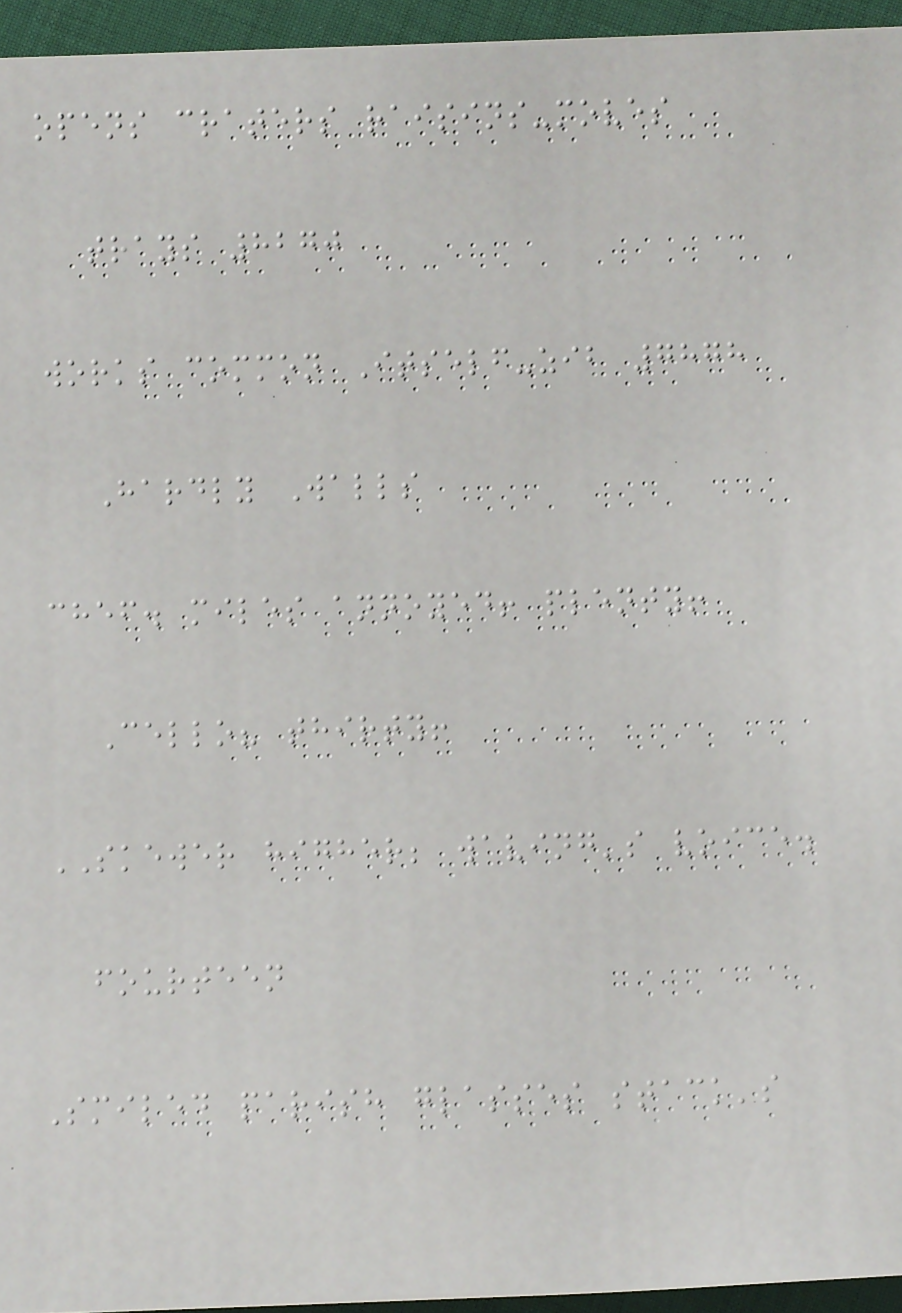opens craters raisins-moves
trays 8270
works common Itself-zib 7878
Hardly Walls
chef. miles annoyed! plenty!
Cello? thirty!
SKEWER higher; waving's voice.
fourteen
Smiled parish glasses stack's
